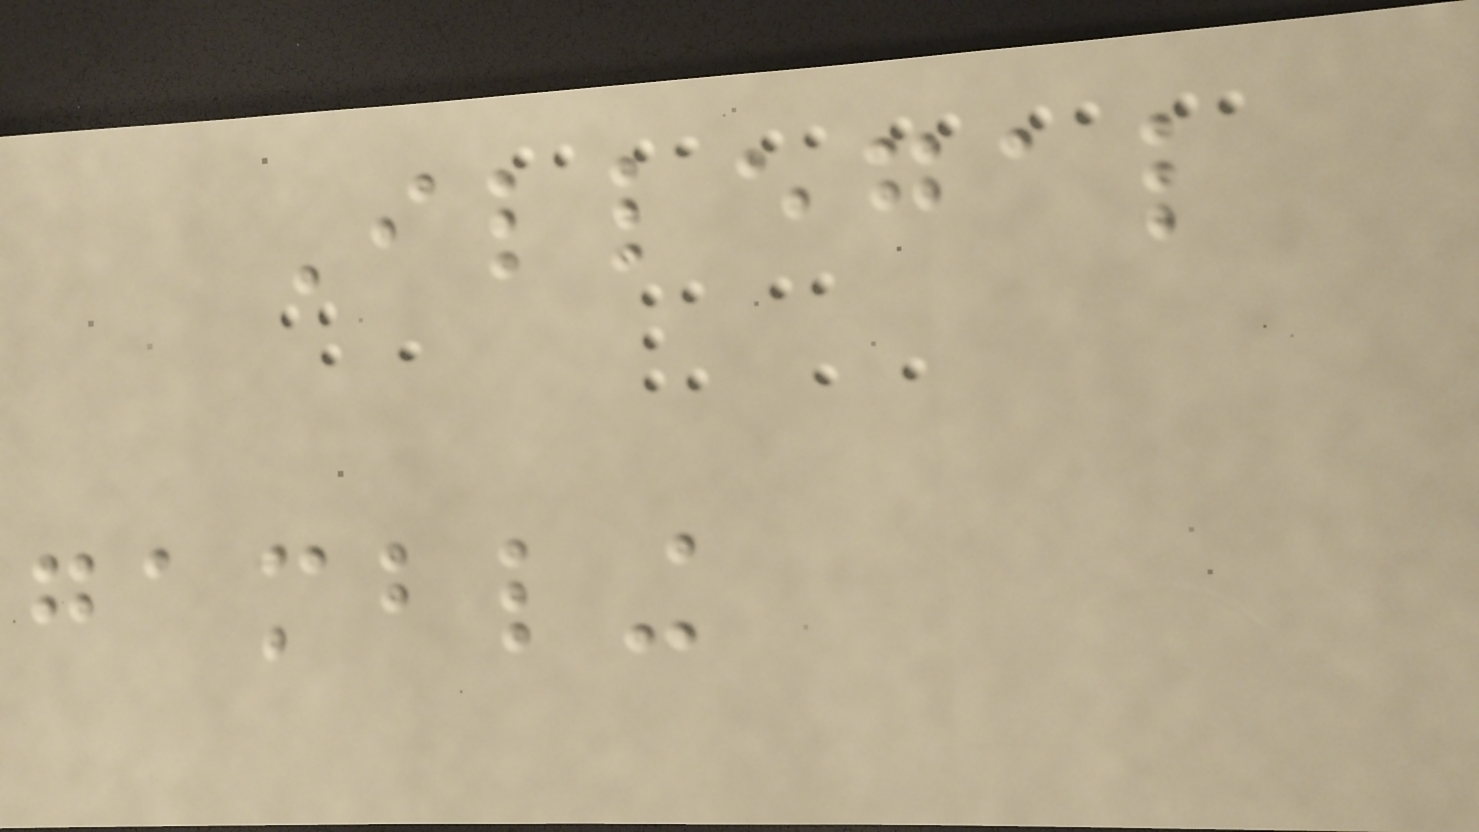Illegal
gambling
